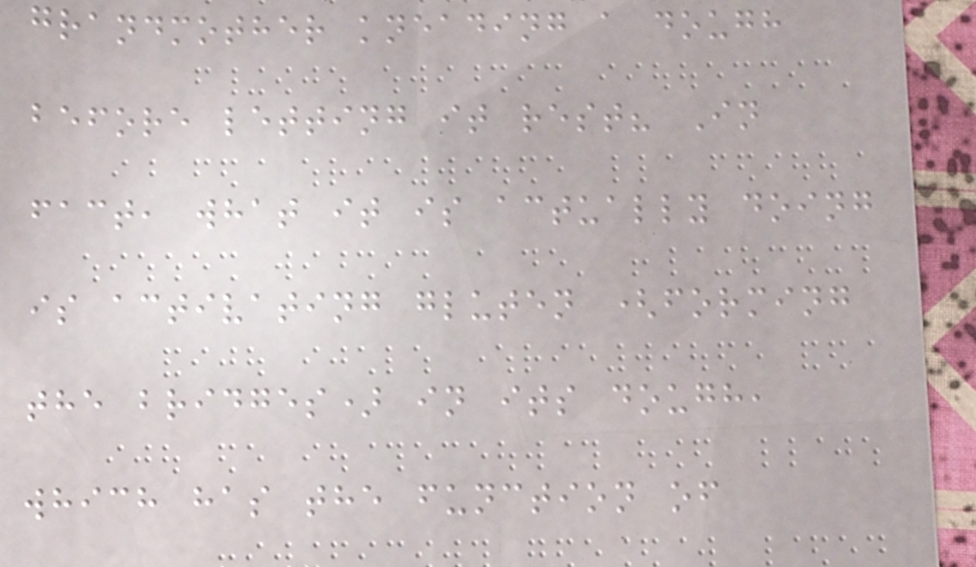grandmother kneading a dough
before letting it rest? In
fact, what it is actually doing
is activating gluten (forming
the bridges) in its dough,
which has the function of
